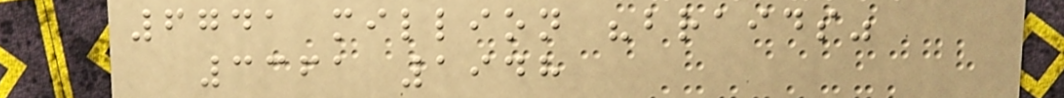6741 million "braids"
3361 1948
